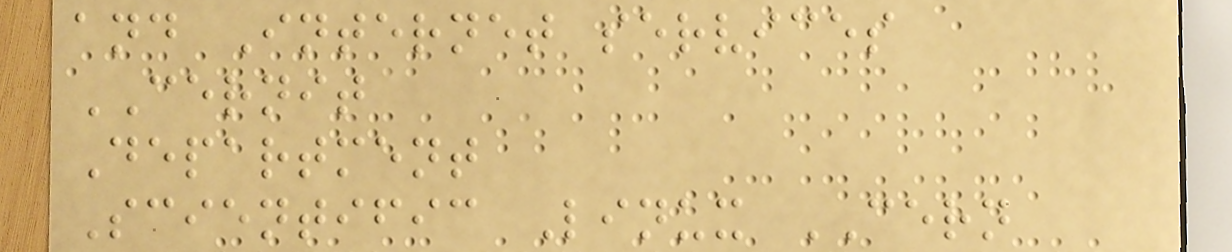and Internet services
CERNIT
Department
Scientific Linux CERN
